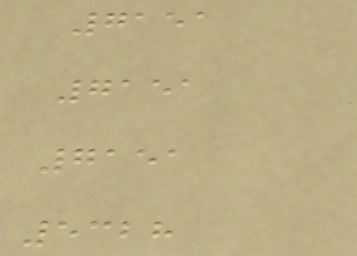7151
7151
7151
5328
